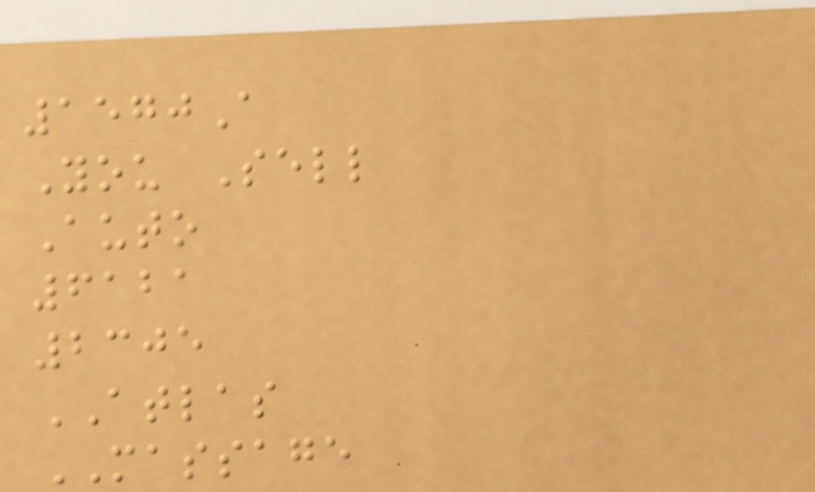1570A
You Sell
Auto
6121
2305
ATLAS
MASSAGE
